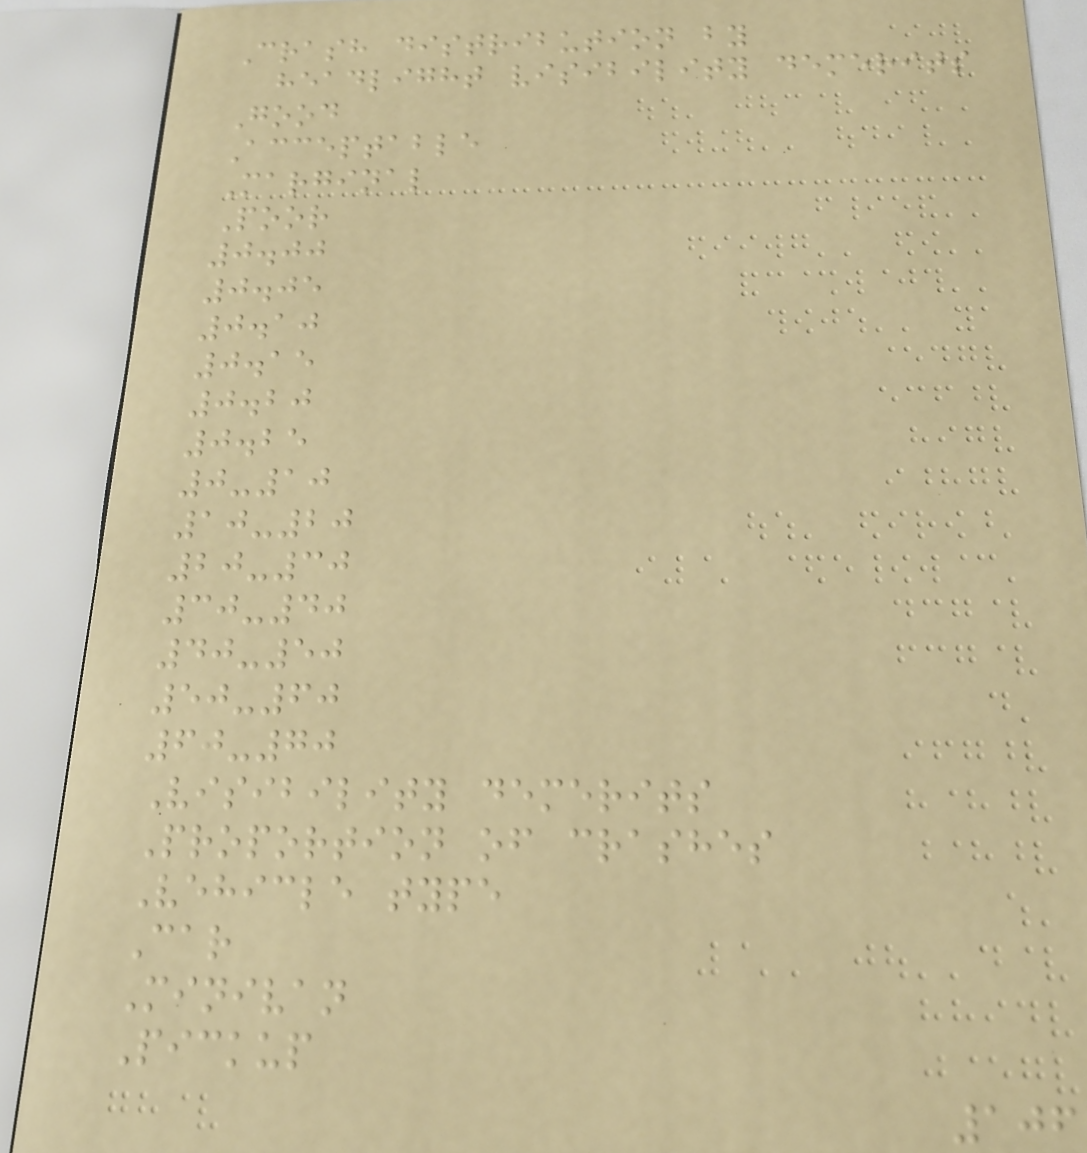Crash distribution by
headlight visibility demerits
Good
Acceptable
Marginal
Poor
0.00
0.05
0.10
0.15
0.20
0.25
0-10
10-20
20-30
30-40
40-50
50-60
60-70
Visibility demerits
Proportion of crashes
Vehicle type
Car
Minivan
Pickup
106
